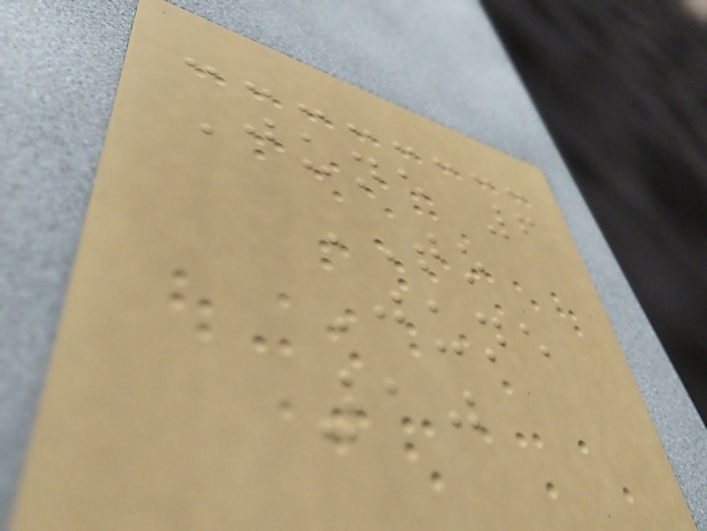June 6
TO
June
10
